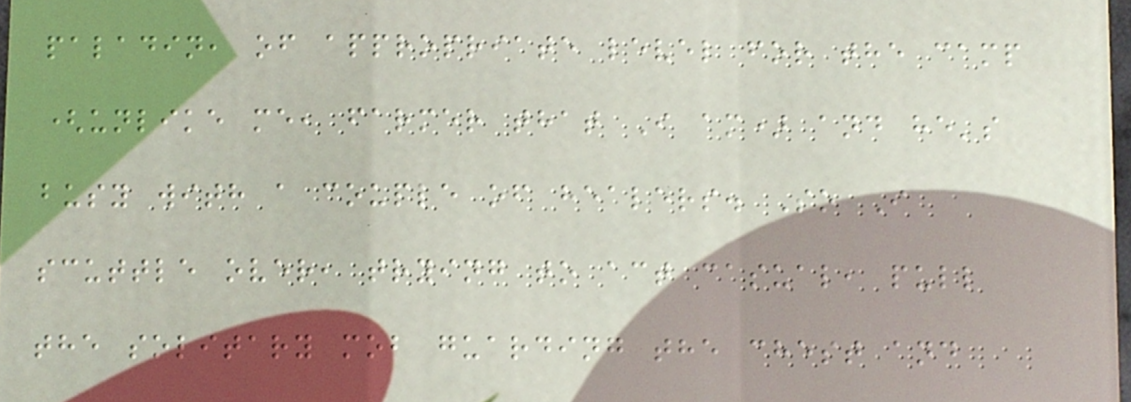paladin, of appropriate level for the camp
(unlike me, farmer that I am) and he's
busy with a couple of healers. So I
scuttle over, trying to act casual, pull
the solitary mob guarding the chest and
